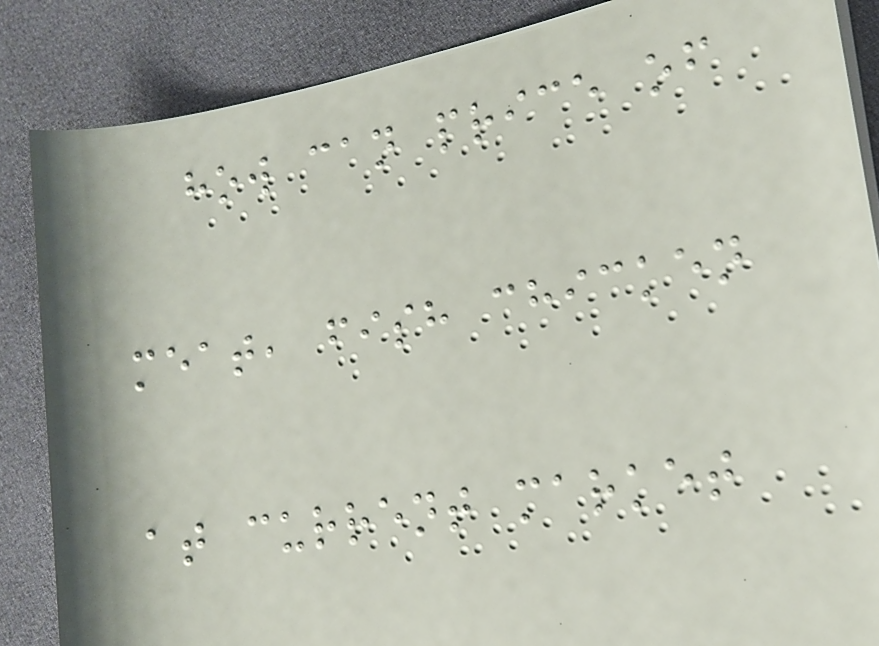how can price of
meat, fish chicken
at current market
